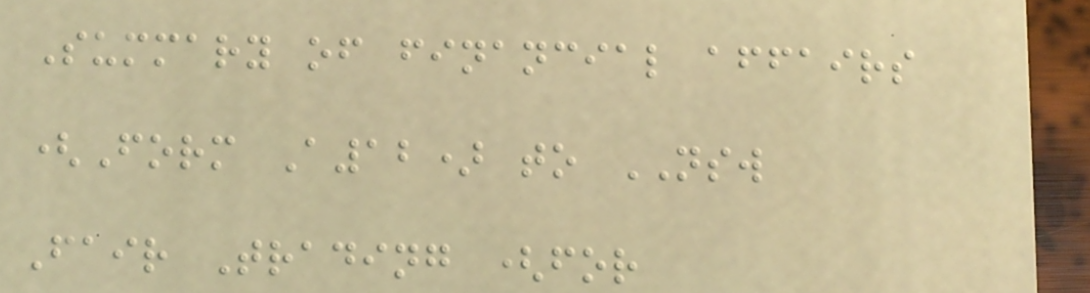Summary of financial affairs
(Form A12) to NSW
Fair Trading (for
